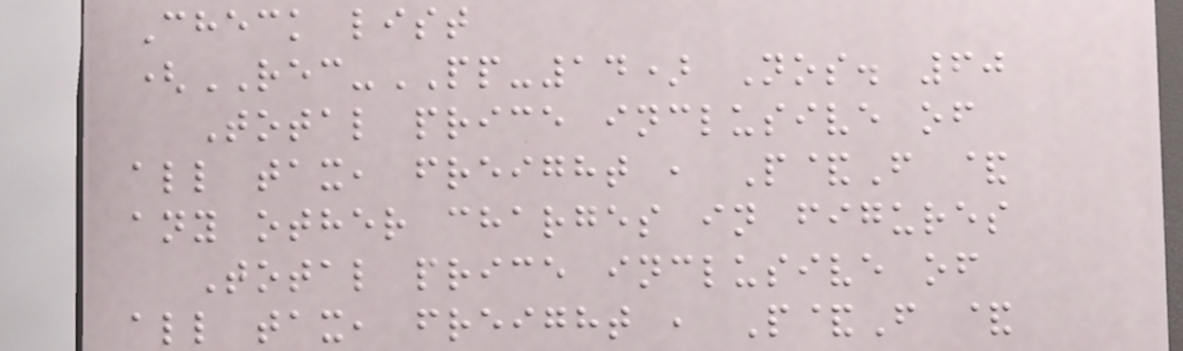Check list
(REC-PP-14) Nos. 60
Total price inclusive of
all tax, freight , P&F &
any other charges in figures
Total price inclusive of
all tax, freight , P&F &
